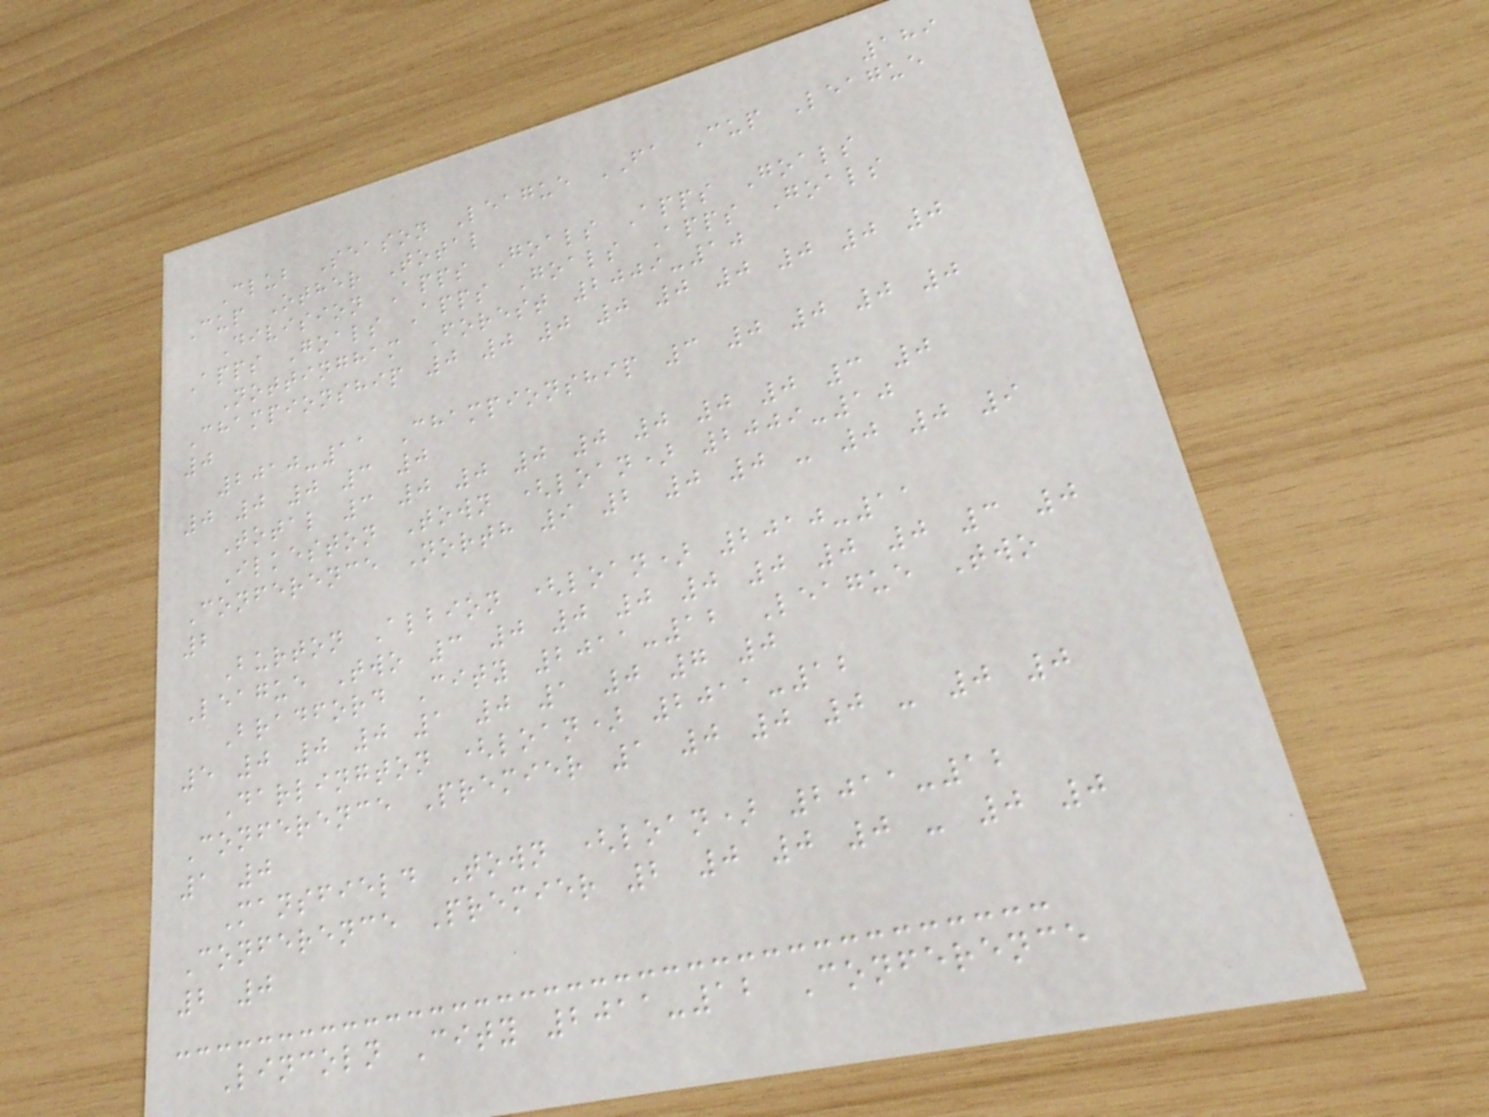189
Club Season League FA Cup League
Cup Other Total
Division Apps Goals Apps Goals
Apps Goals Apps Goals Apps Goals
Nottingham Forest 2009-10
Championship 0 0 0 0 0 0 0 0 0
0
2010-11 Championship 3 0 0 0 0
0 0 0 3 0
Total 3 0 0 0 0 0 0 0 3 0
Ilkeston Town (loan) 2009-10
Conference North 9 2 0 0 - 0 0 9
2
Burton Albion (loan) 2010-11
League Two 3 0 0 0 0 0 0 0 3 0
Bradford City 2011-12 League Two
5 0 0 0 1 0 1 0 7 0
Darlington (loan) 2011-12
Conference Premier 1 0 0 0 - 0 0
1 0
Mansfield Town (loan) 2011-12
Conference Premier 2 0 0 0 - 0 0
2 0
Lincoln City 2011-12 Conference
